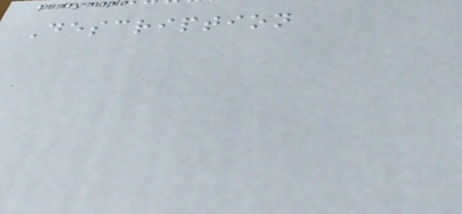Description
